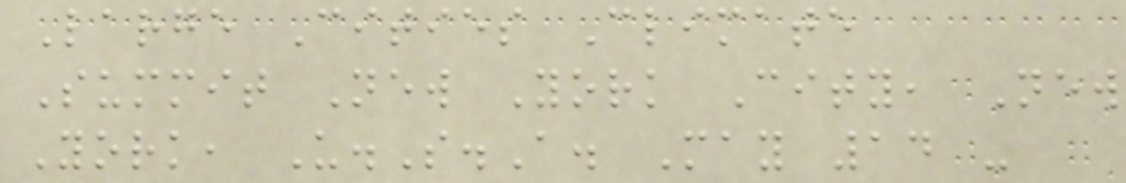Large Cities Climate
Summit New York City, New
York, U.S.A. May 14 -
